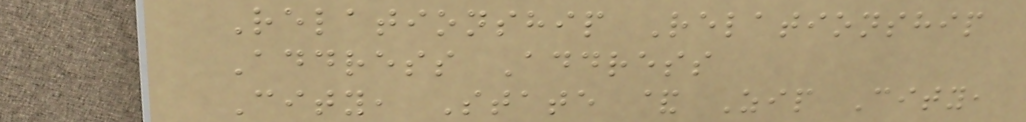Relationship Relationship
Address Address
City, State & Zip City,
